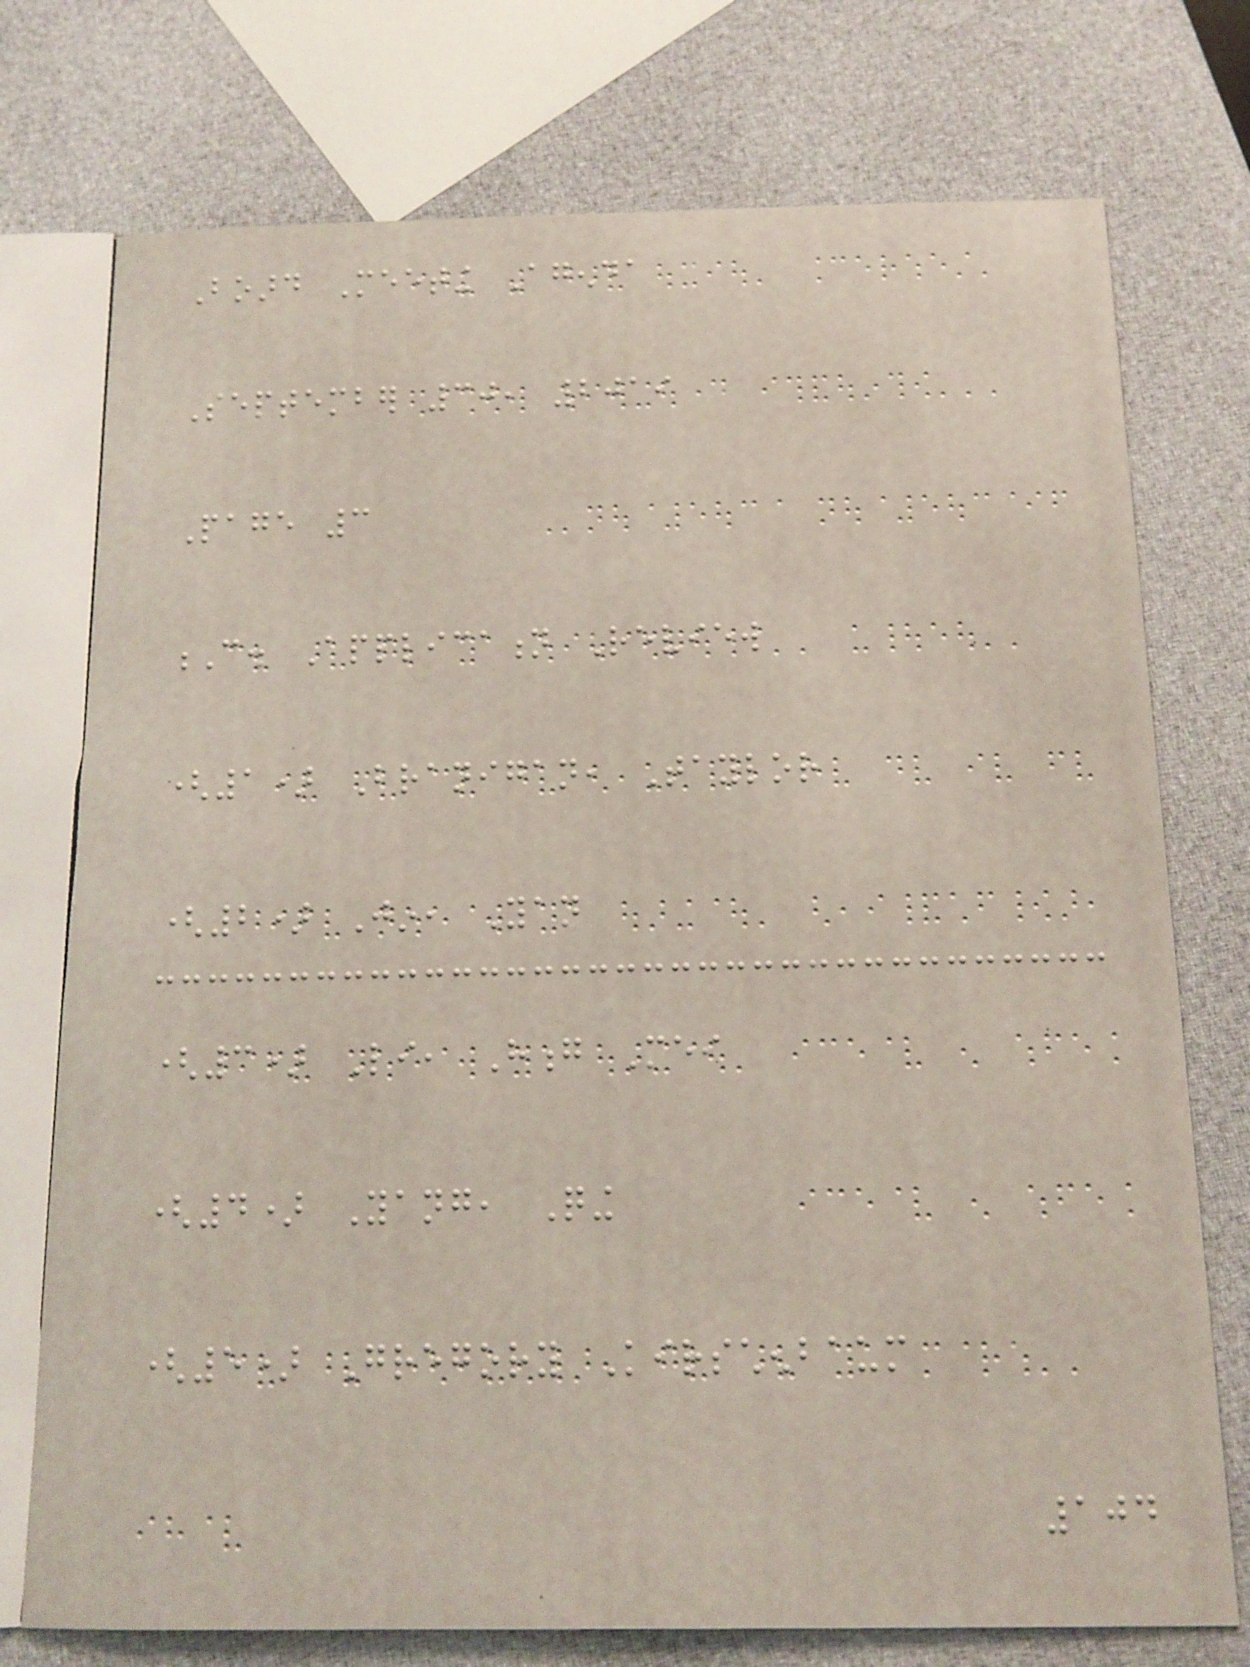Board Meeting Agenda
September 30, 2019
Page 3
C. Application Review
(1) Branigan, Taylor
(2) Jin, Yan
(3) Li, Hong Mei
(4) Yang, Qing
(5) Gregory Kirschenbaum
104
